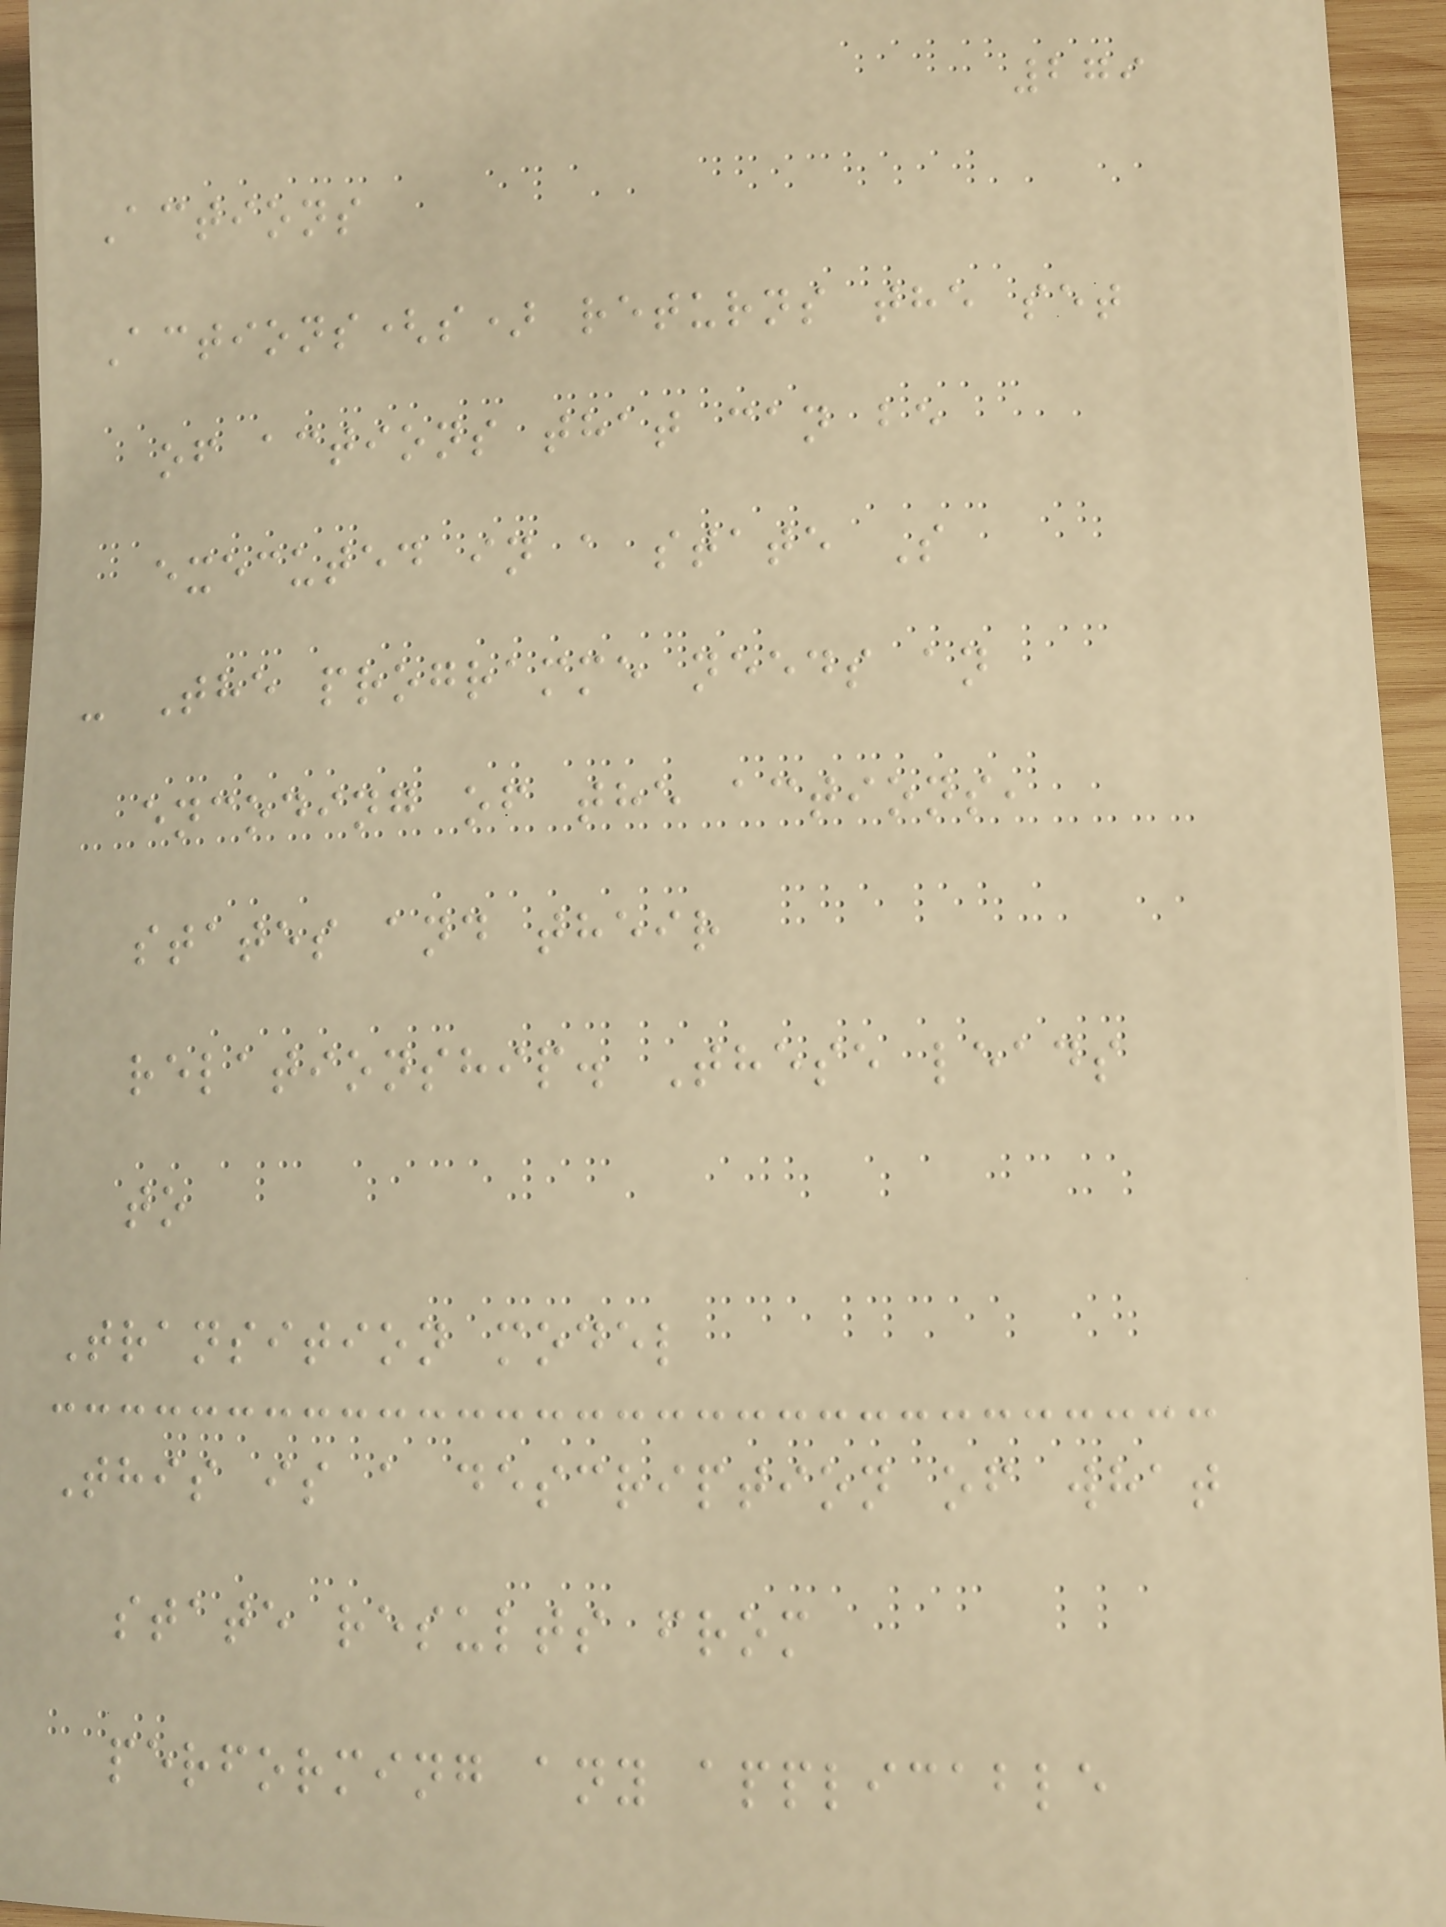279
Actions
Actions(s) returns the set
of actions that can be
executed in a state S
- The programme needs an
encoding of the actions,
states and their
relationship. These leads
to
Transition model
This is a description of what
state results from
performing any applicable
